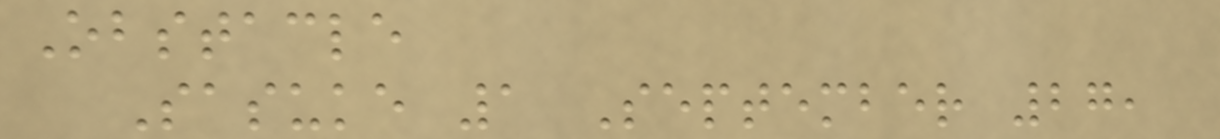Obstacle
Sasuke 1 September 27,
